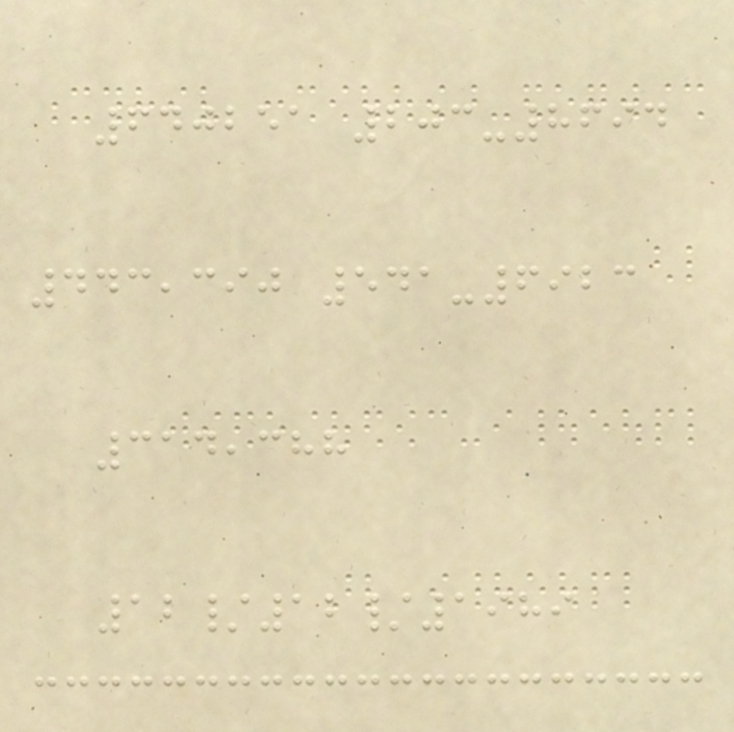640251 203-8694
443,390 541-6923
314,388
12/12/1989
